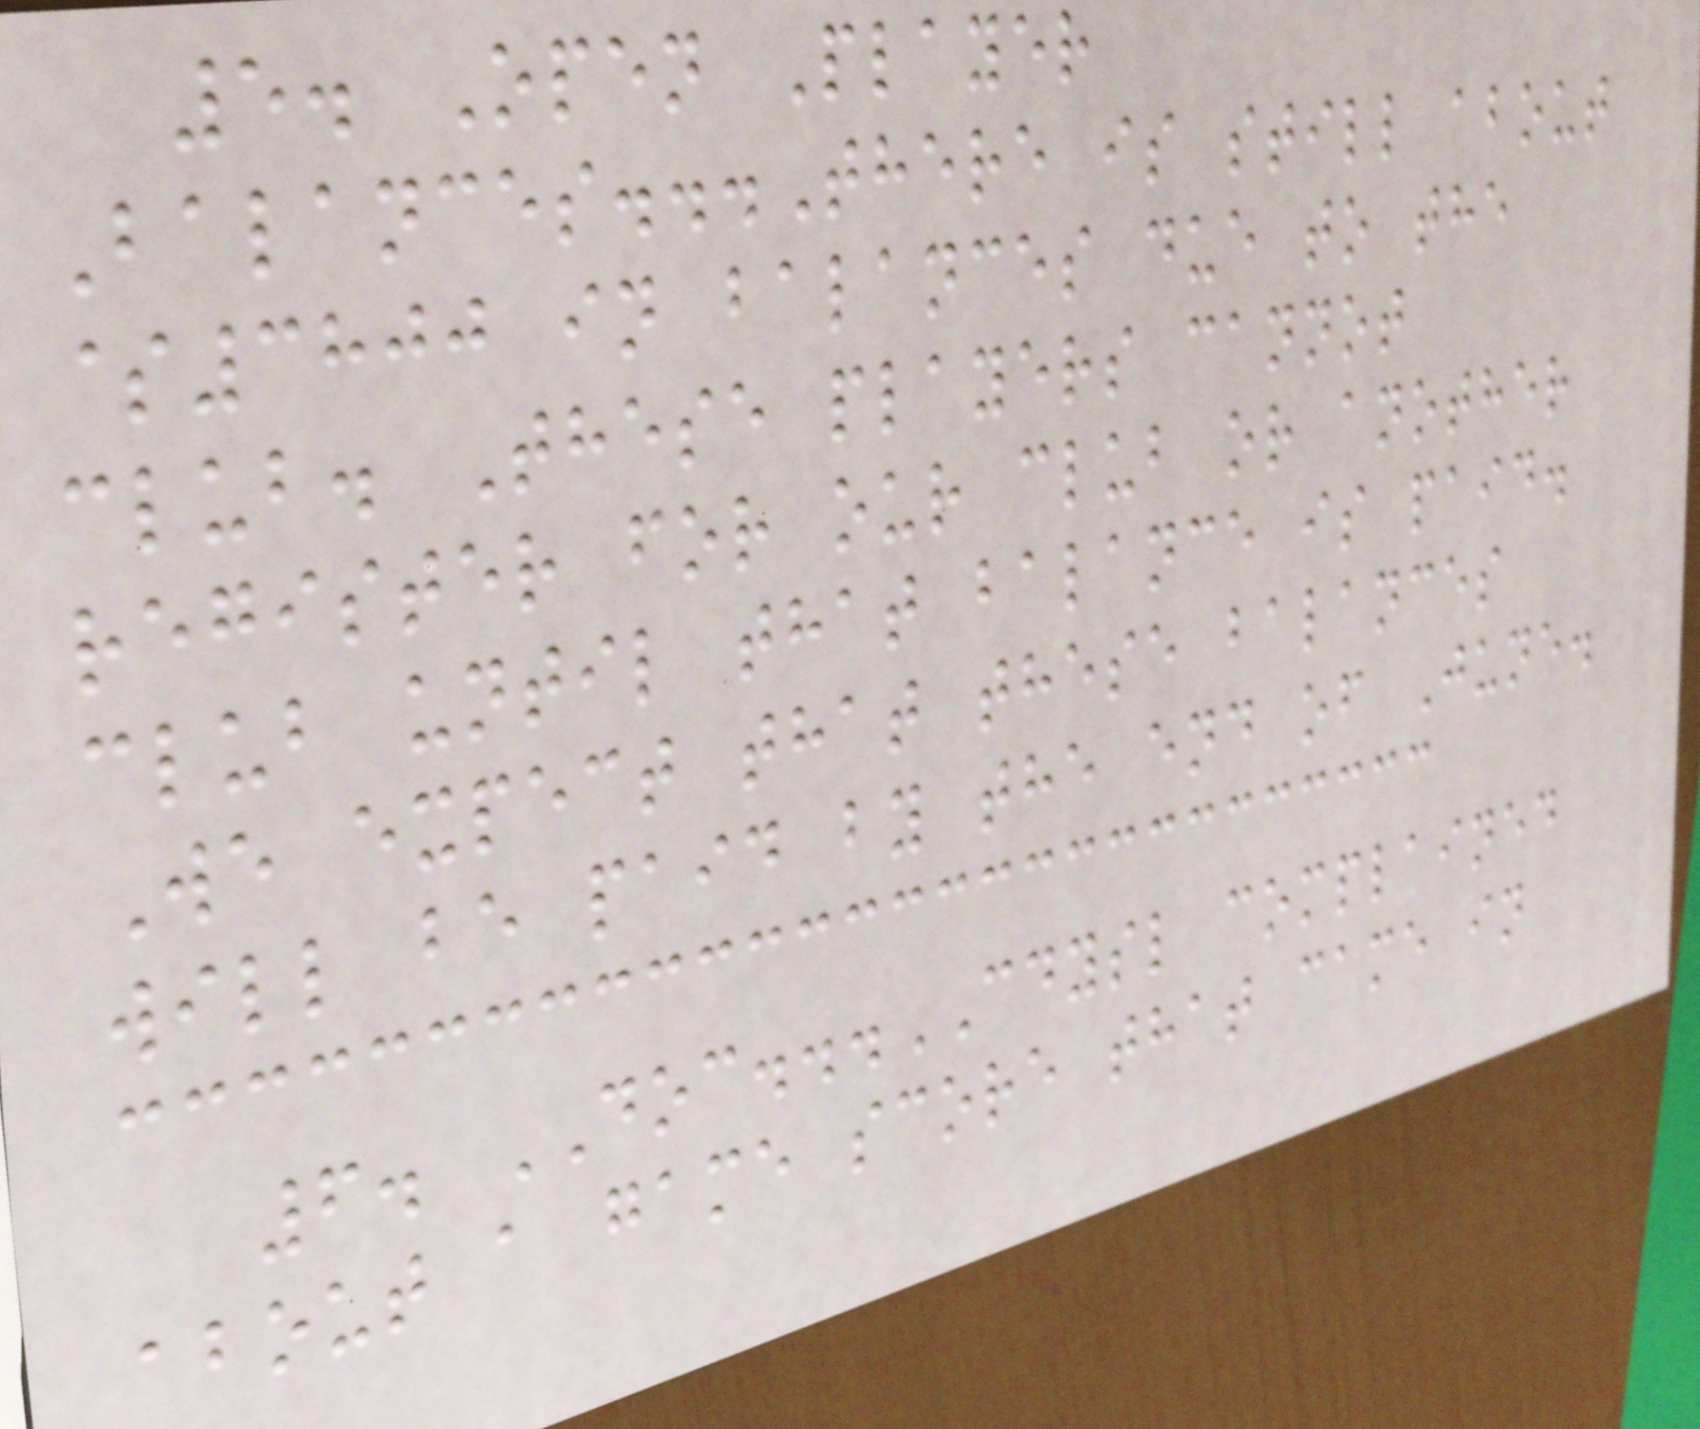5. Open Player
Balances...There is still about
$3800 in balances due to the
club. These players cannot
register for our club or another
club until that balance is paid.
We expect that these balances
will be paid by the end of June.
6. DOC...CDYSL complained
about a game score that came in
